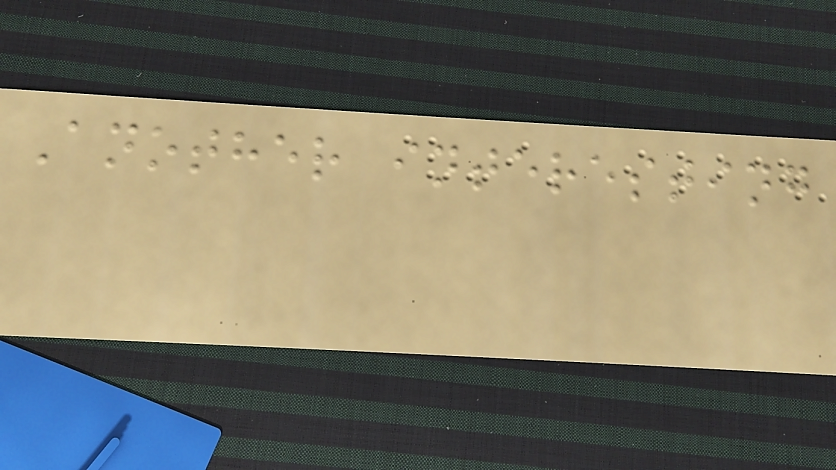Another interesting
